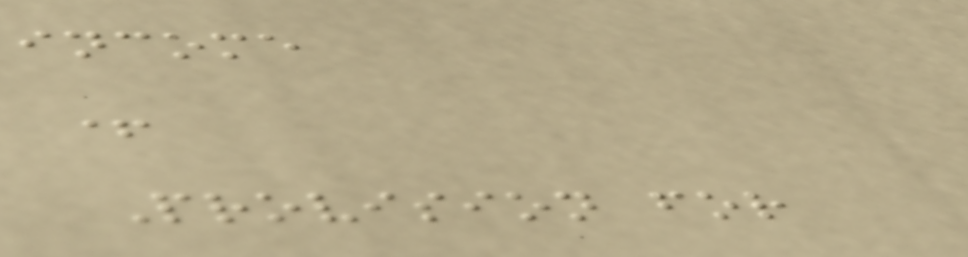income
+
Provision for
